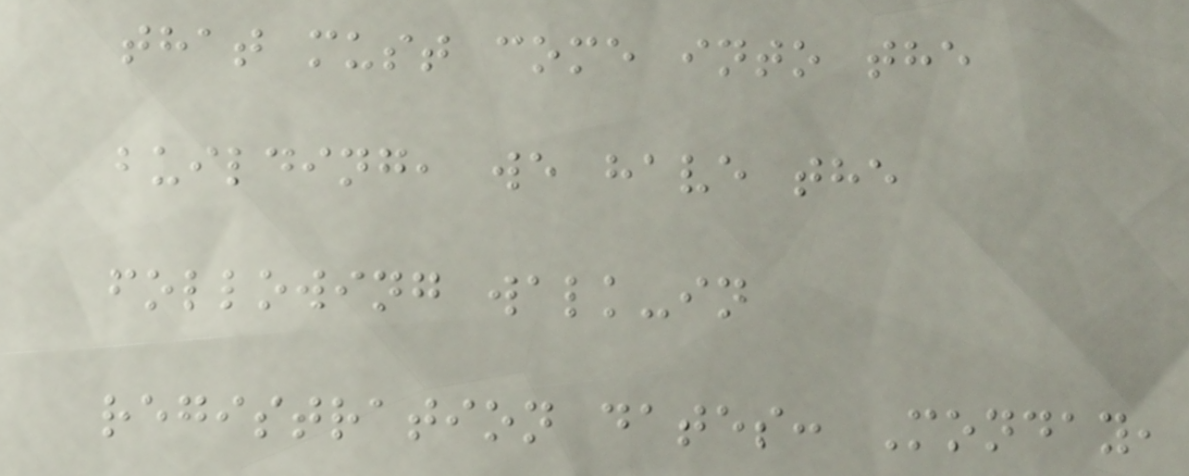that must come into the
building, we have the
following walk-in
registration dates: Monday,
